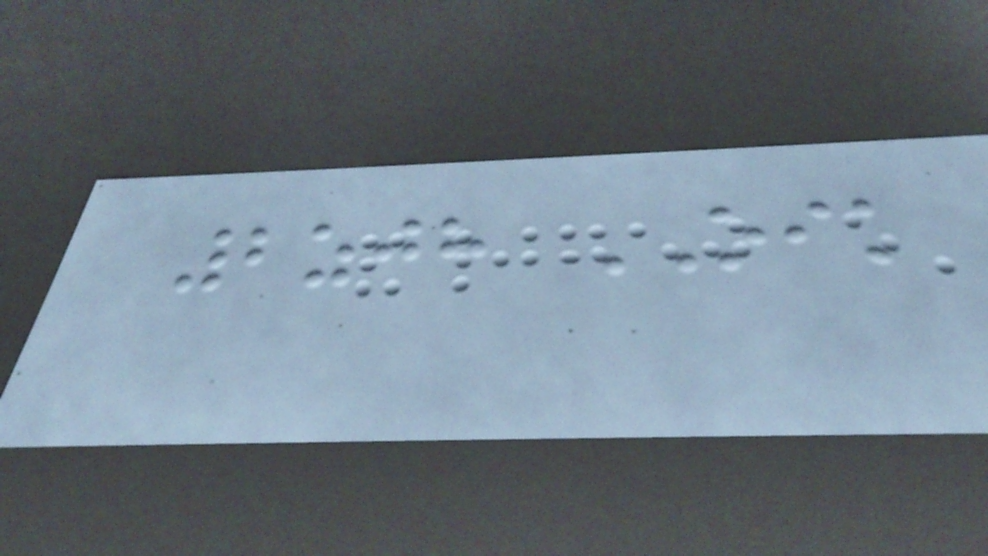2zjh OIK
